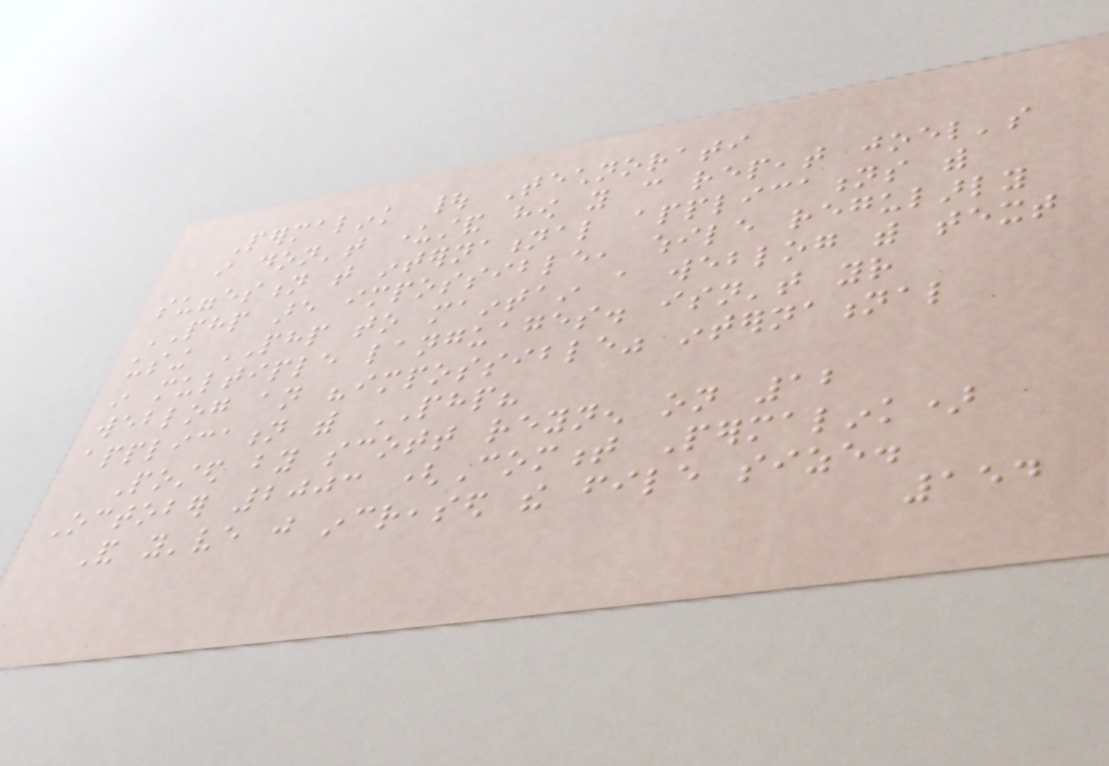Permalink | Technorati
i don't understand how you can repeat joel's
suggestion that international applications with
PHP are impossible, while regularly
using PHP to maintain a weblog with text
in multiple languages. isn't your
weblog an "impossible" international
application with PHP?
Posted by scott reynen on 12
October 2003 (Comment Permalink)
And you've just increased the file size.
154
